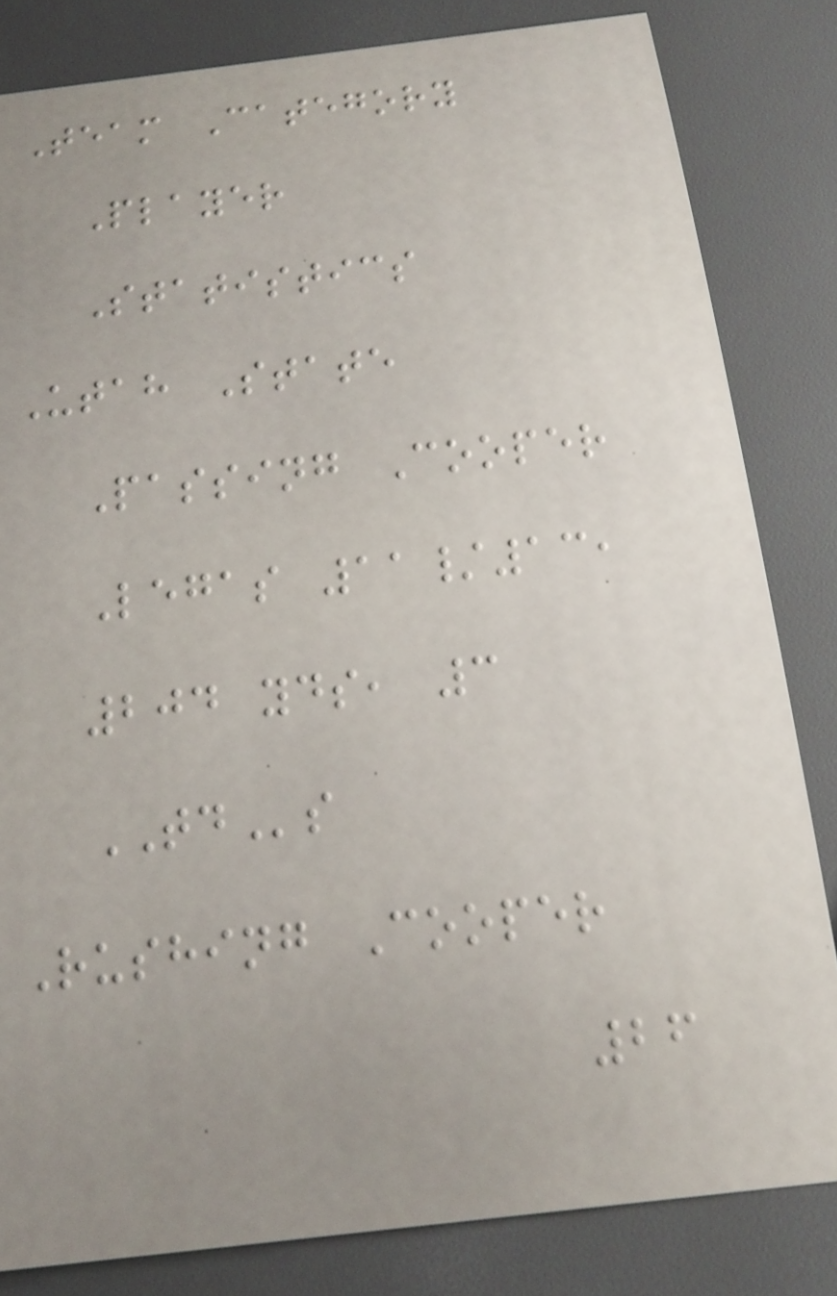Team Category
Player
Statistics
Utah State
Passing Cooper
Legas 11/13,
204 yds, 3
TDs
Rushing Cooper
26
